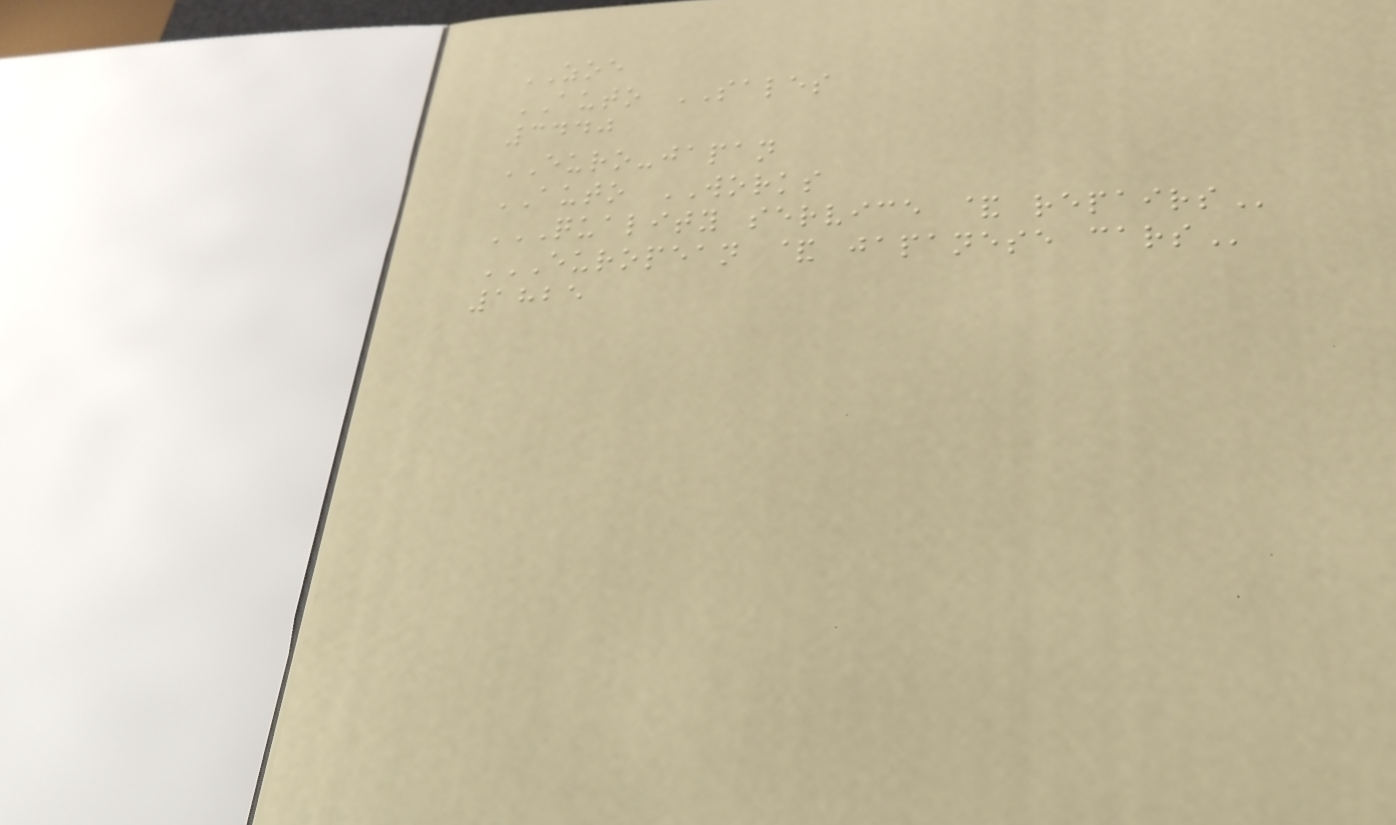ZOE
AUTO SALES
3440
EURO-japan
AUTO WORKS
QUALITY SERVICE & REPAIRS
EUROPEAN & JAPANESE CARS
1825
